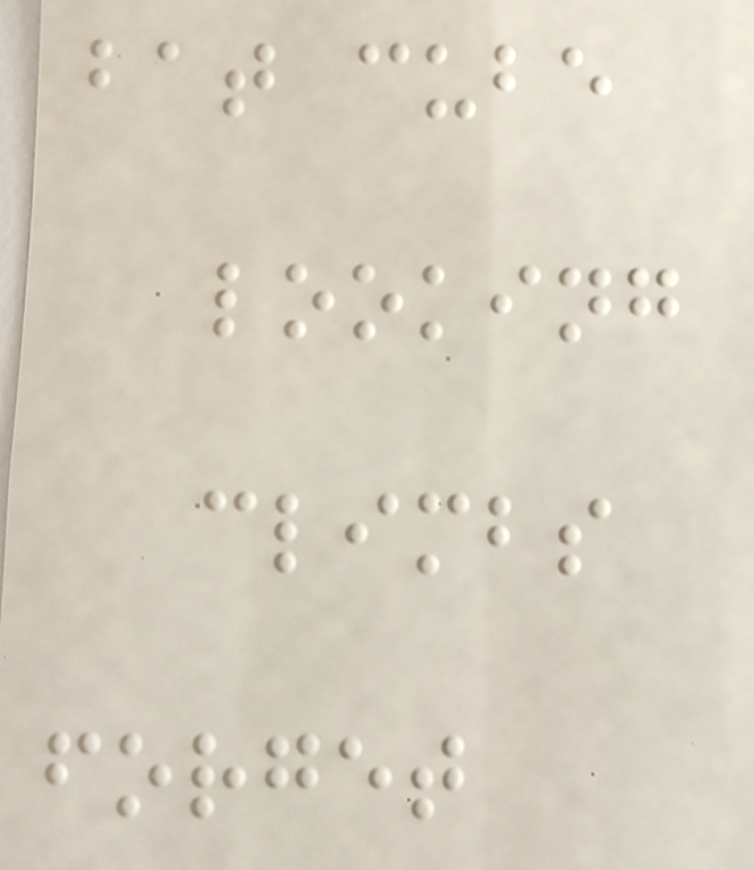bat cube
looking
climbs
forget
